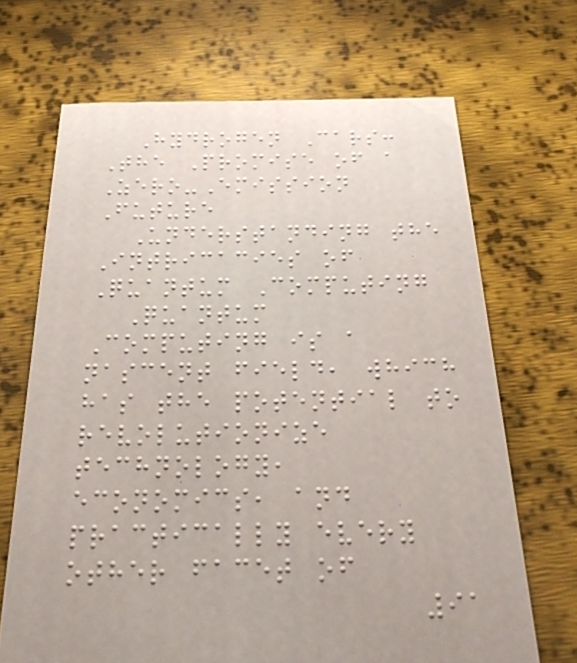Hydrogen Cars:
The Promise of a
Zero-Emission
Future
Understanding the
Intricacies of
Quantum Computing
Quantum
Computing is a
nascent field, which
has the potential to
revolutionize
technology,
economics, and
practically every
other facet of
91
